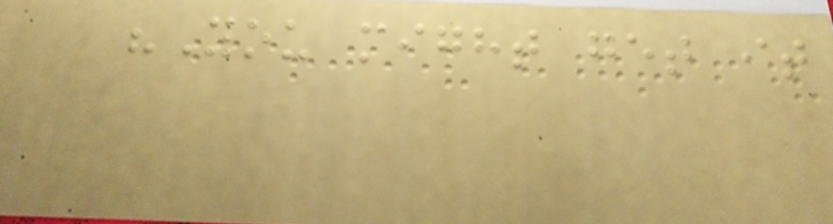"You might get it
